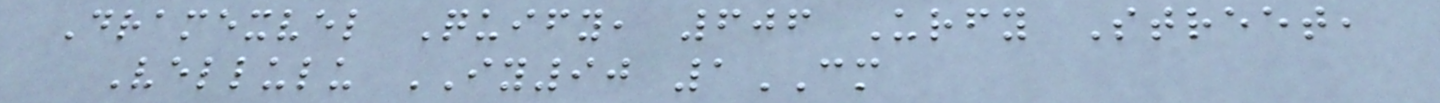Dramexvel Quify, 606 Urfy Street,
Vellulu IY90 1CM
